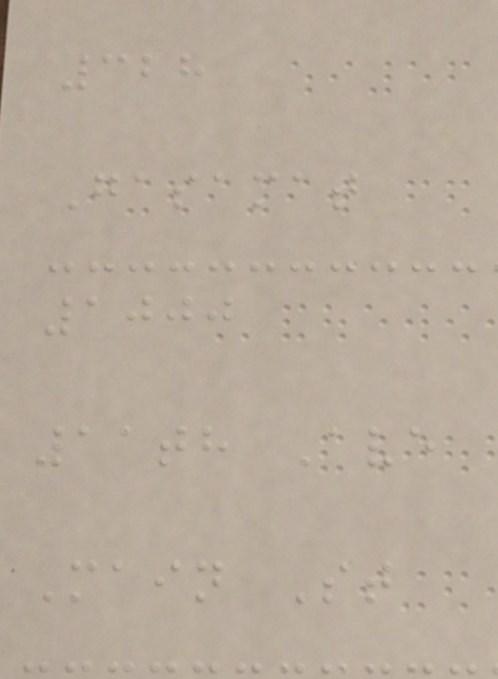328
Gasamat
1000
11th Ave
Main St
